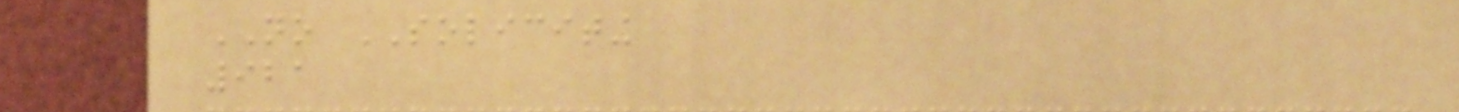NO SOLICITING
921
